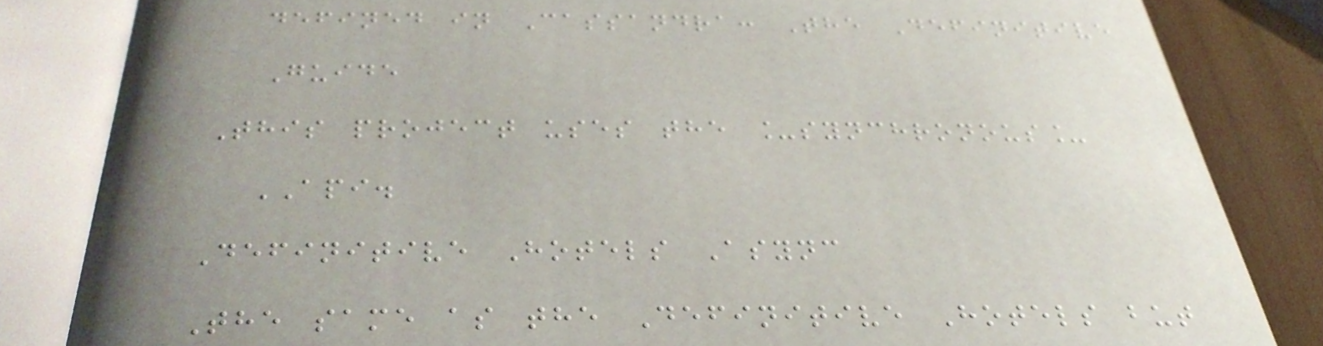defined in Cassandra: The Definitive
Guide
This project uses the _synchronous_
API.
Definitive Hotels Async
The same as the Definitive Hotels but
